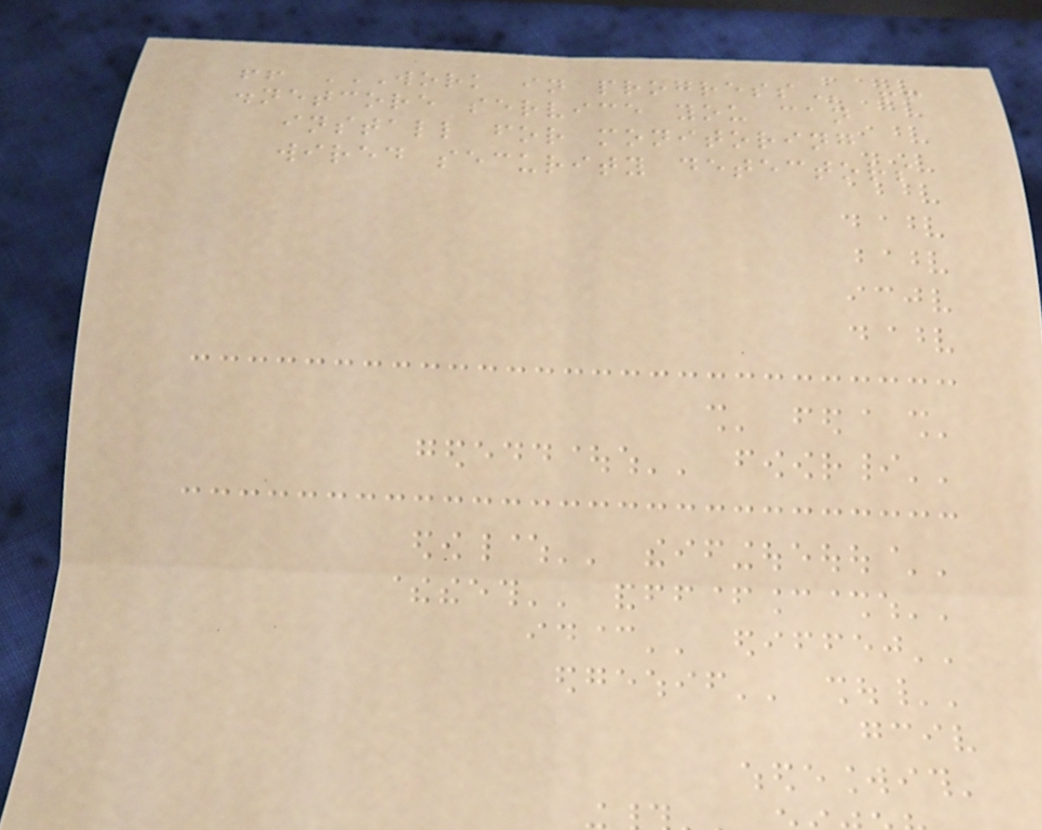!! WORK IN PROGRESS !!
.netcore service you can
install for monitoring
wired security detectors
